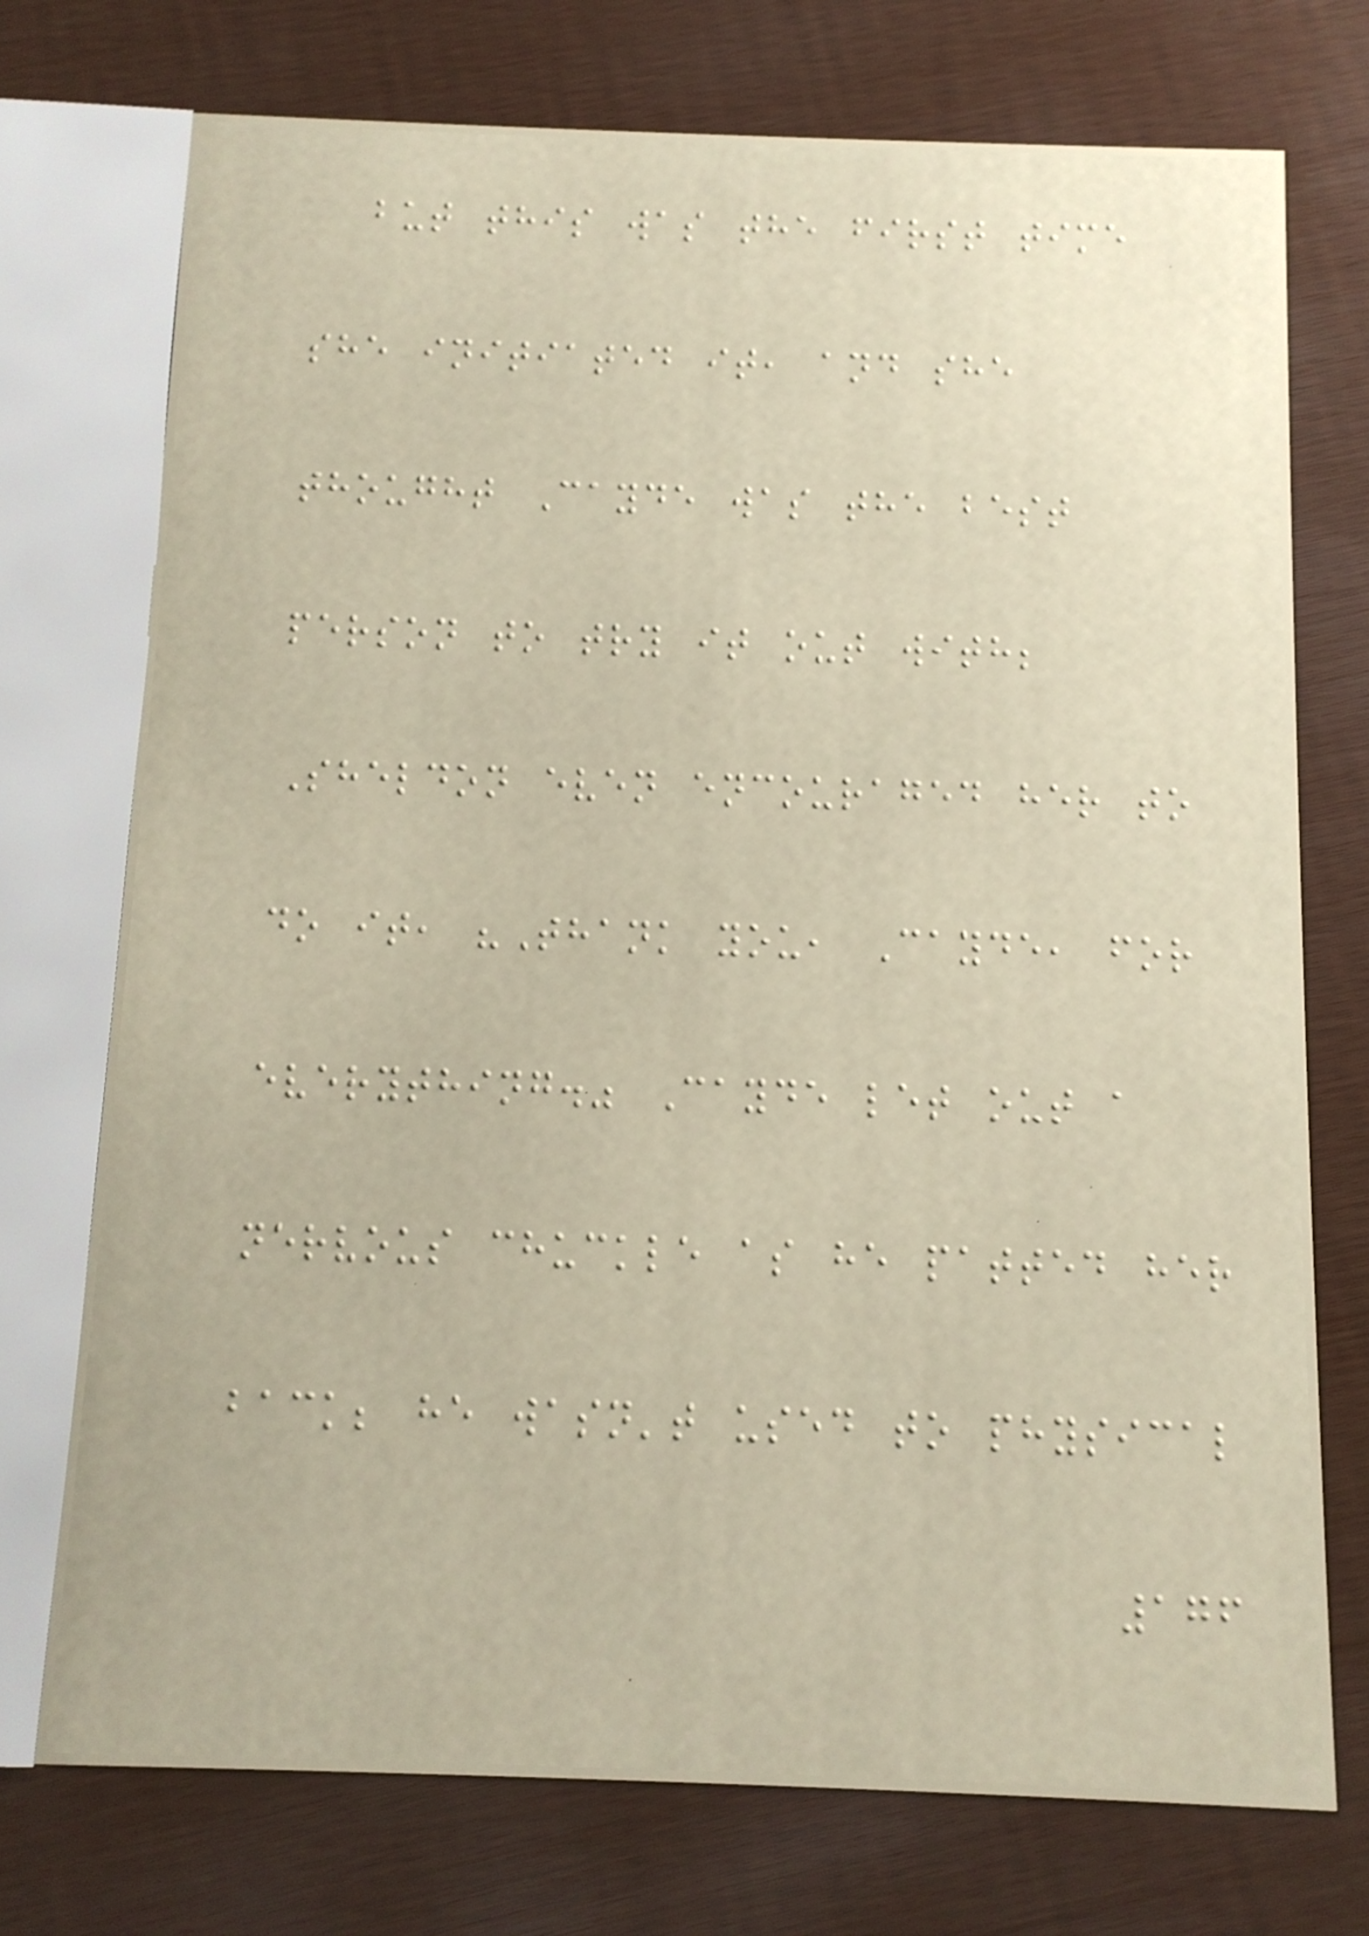but this was the first time
she initiated it, and she
thought Cayde was the best
person to try it out with;
Sheldon even encouraged her to
do it, "Thank you, Cayde, for
everything." Cayde let out a
nervous chuckle as he patted her
back; he wasn't used to physical
176
